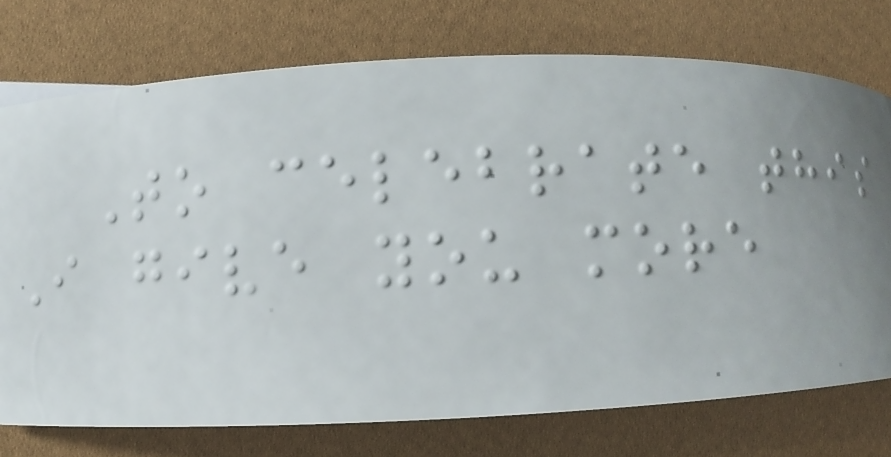To celebrate this
I give you more
